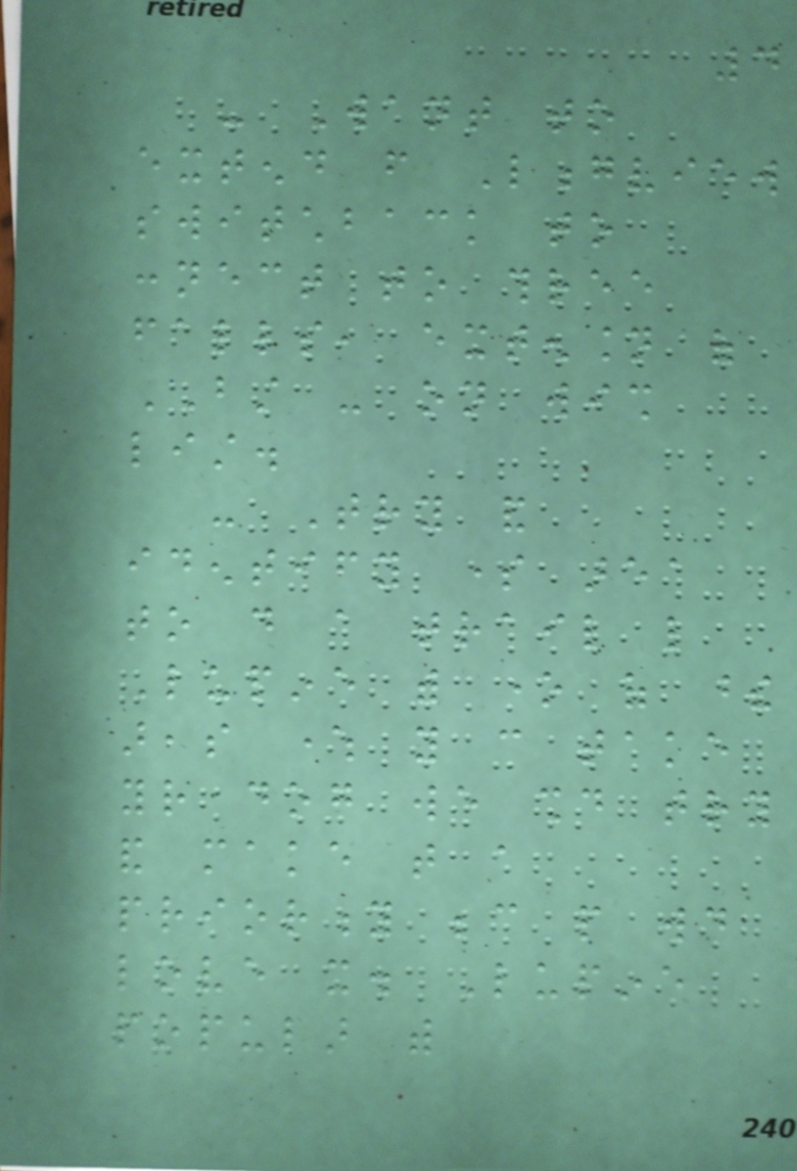4
- Want to
extend from Longview
switchback to
connect to three
falls, extension of
BST - on wish
list.
- Try and
identify some area
to do a trail like
Lupine with one of these
areas where you can take
your dog we should try
and make that a
priority because people would
love it. Lupine
popular with
